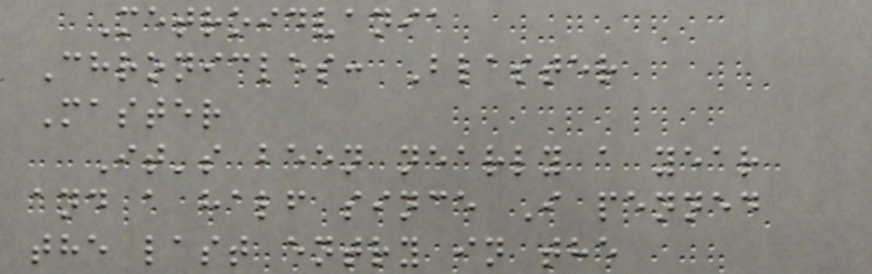Metroidvania
Chronicles: Blaster
Master
It's been nearly a year
and a half since I penned
the last entry in the
